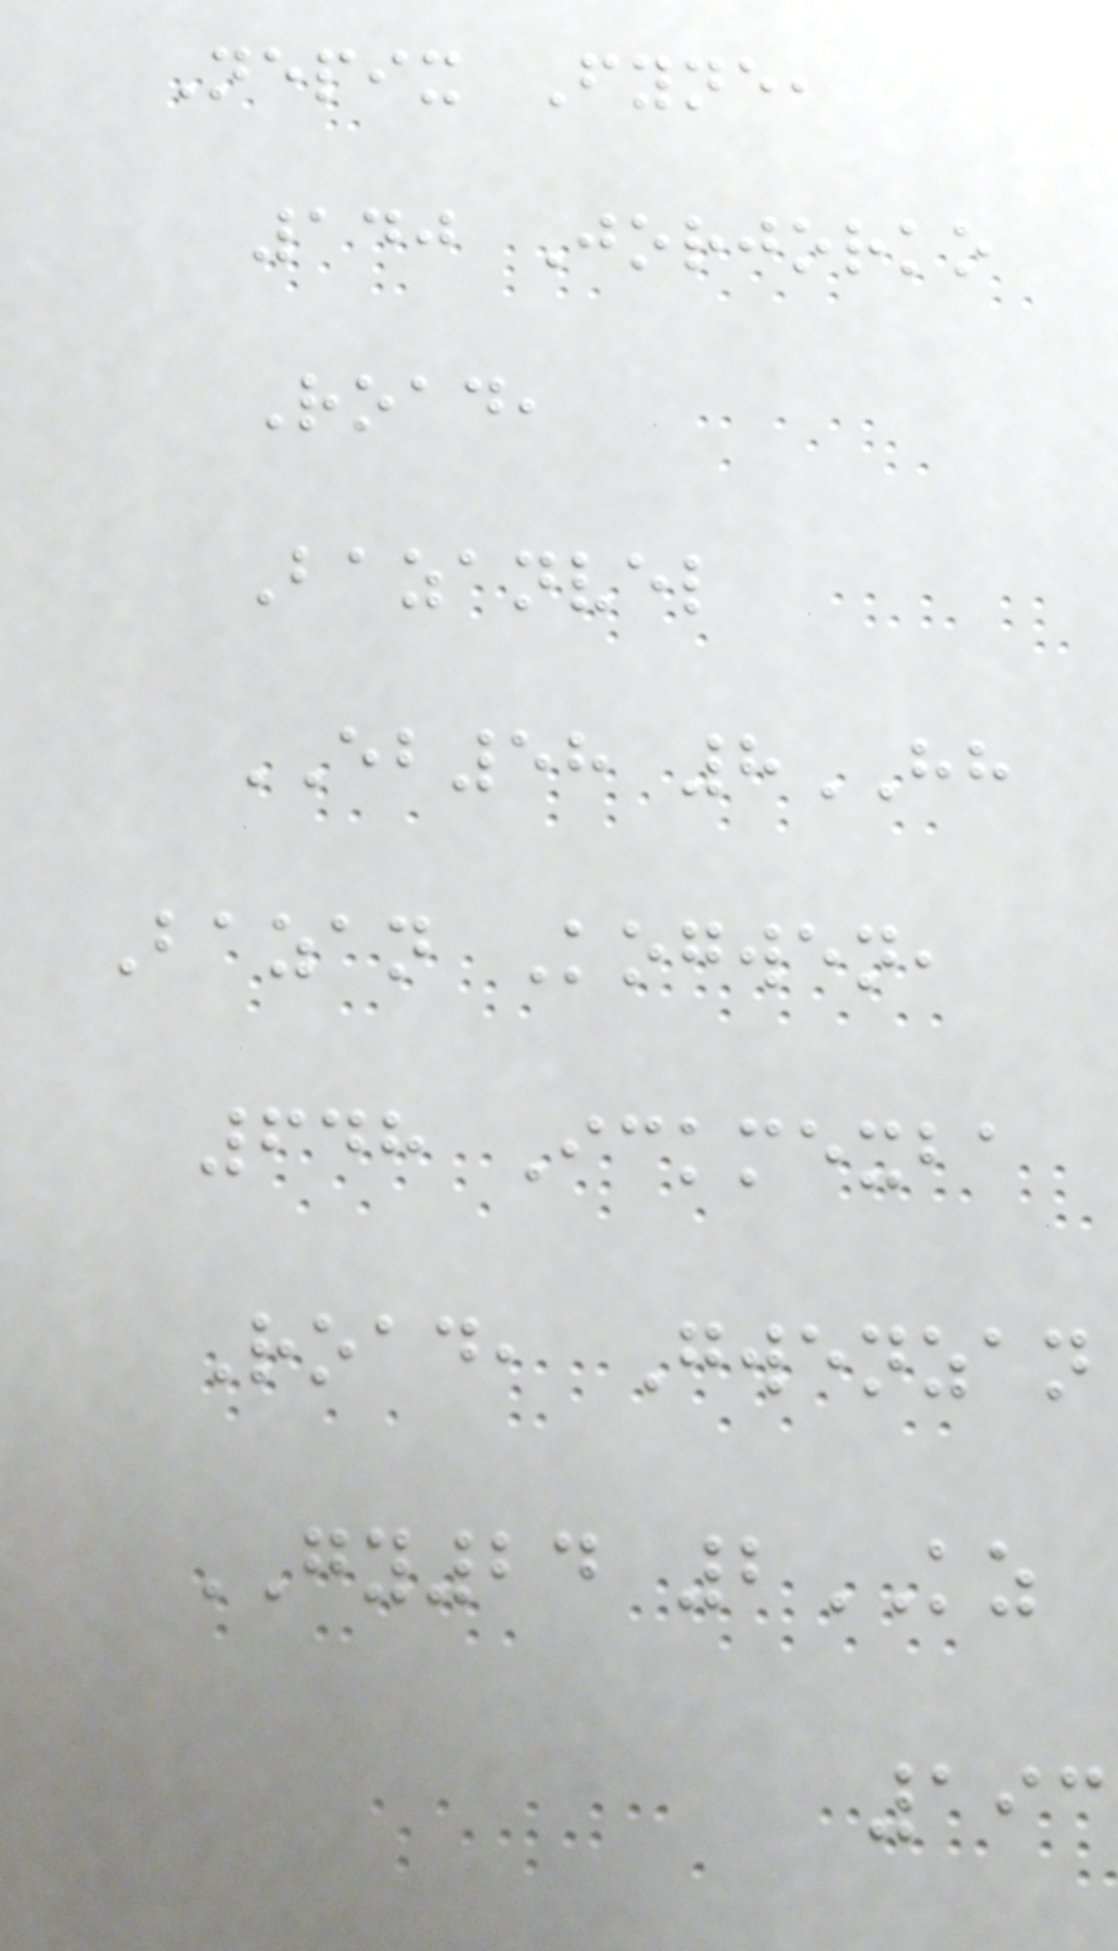Nepix Fyne,
140 Jorjorko
Road,
Bazanvel
EB58 8HH
Bazan Kogwen,
648 Ickmexba
Road, Gwenzan
GY24 2KZ
193
